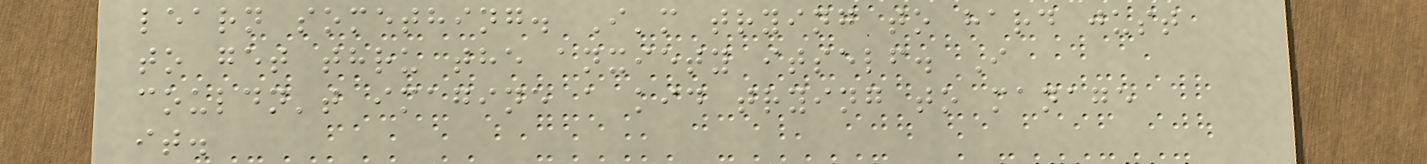learn something. I'm trying to hard just
to get thru the anxiety itself. I
couldn't imagine a kid trying to manage
it.
